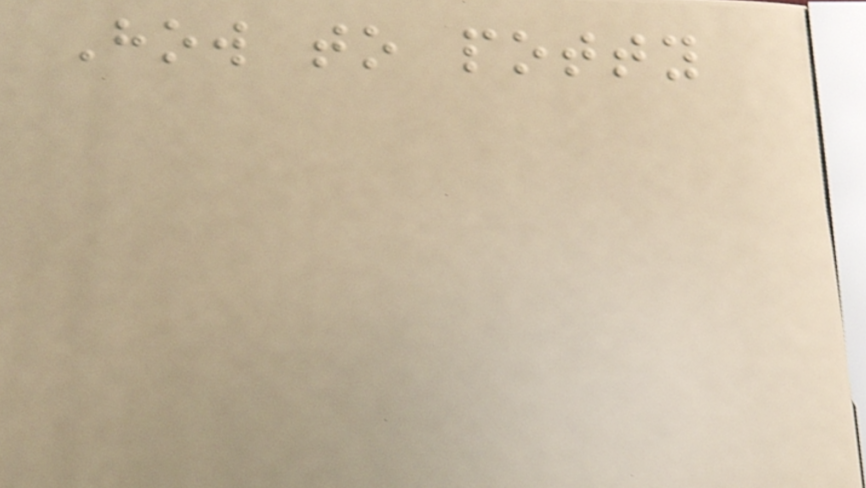How to potty
